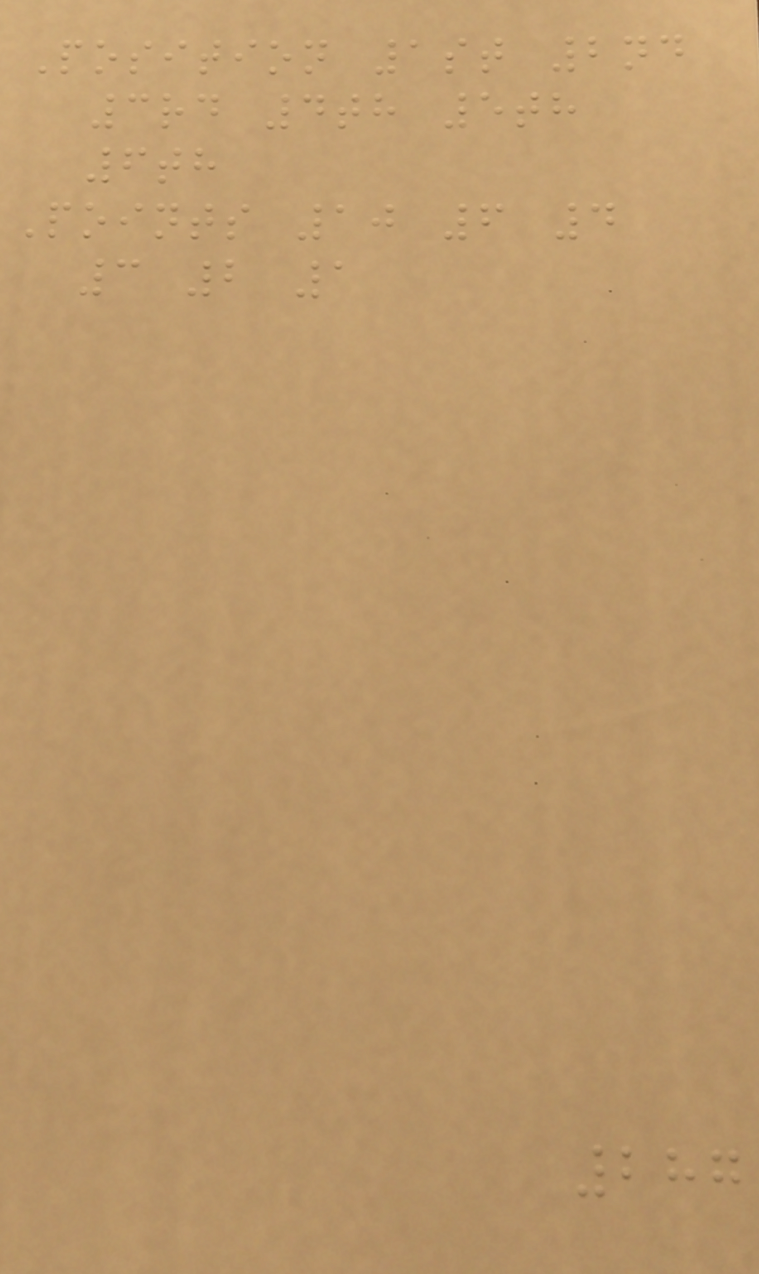Position 1st 2nd
3rd 4th 5th
6th
Points 10 6 4
3 2 1
287
